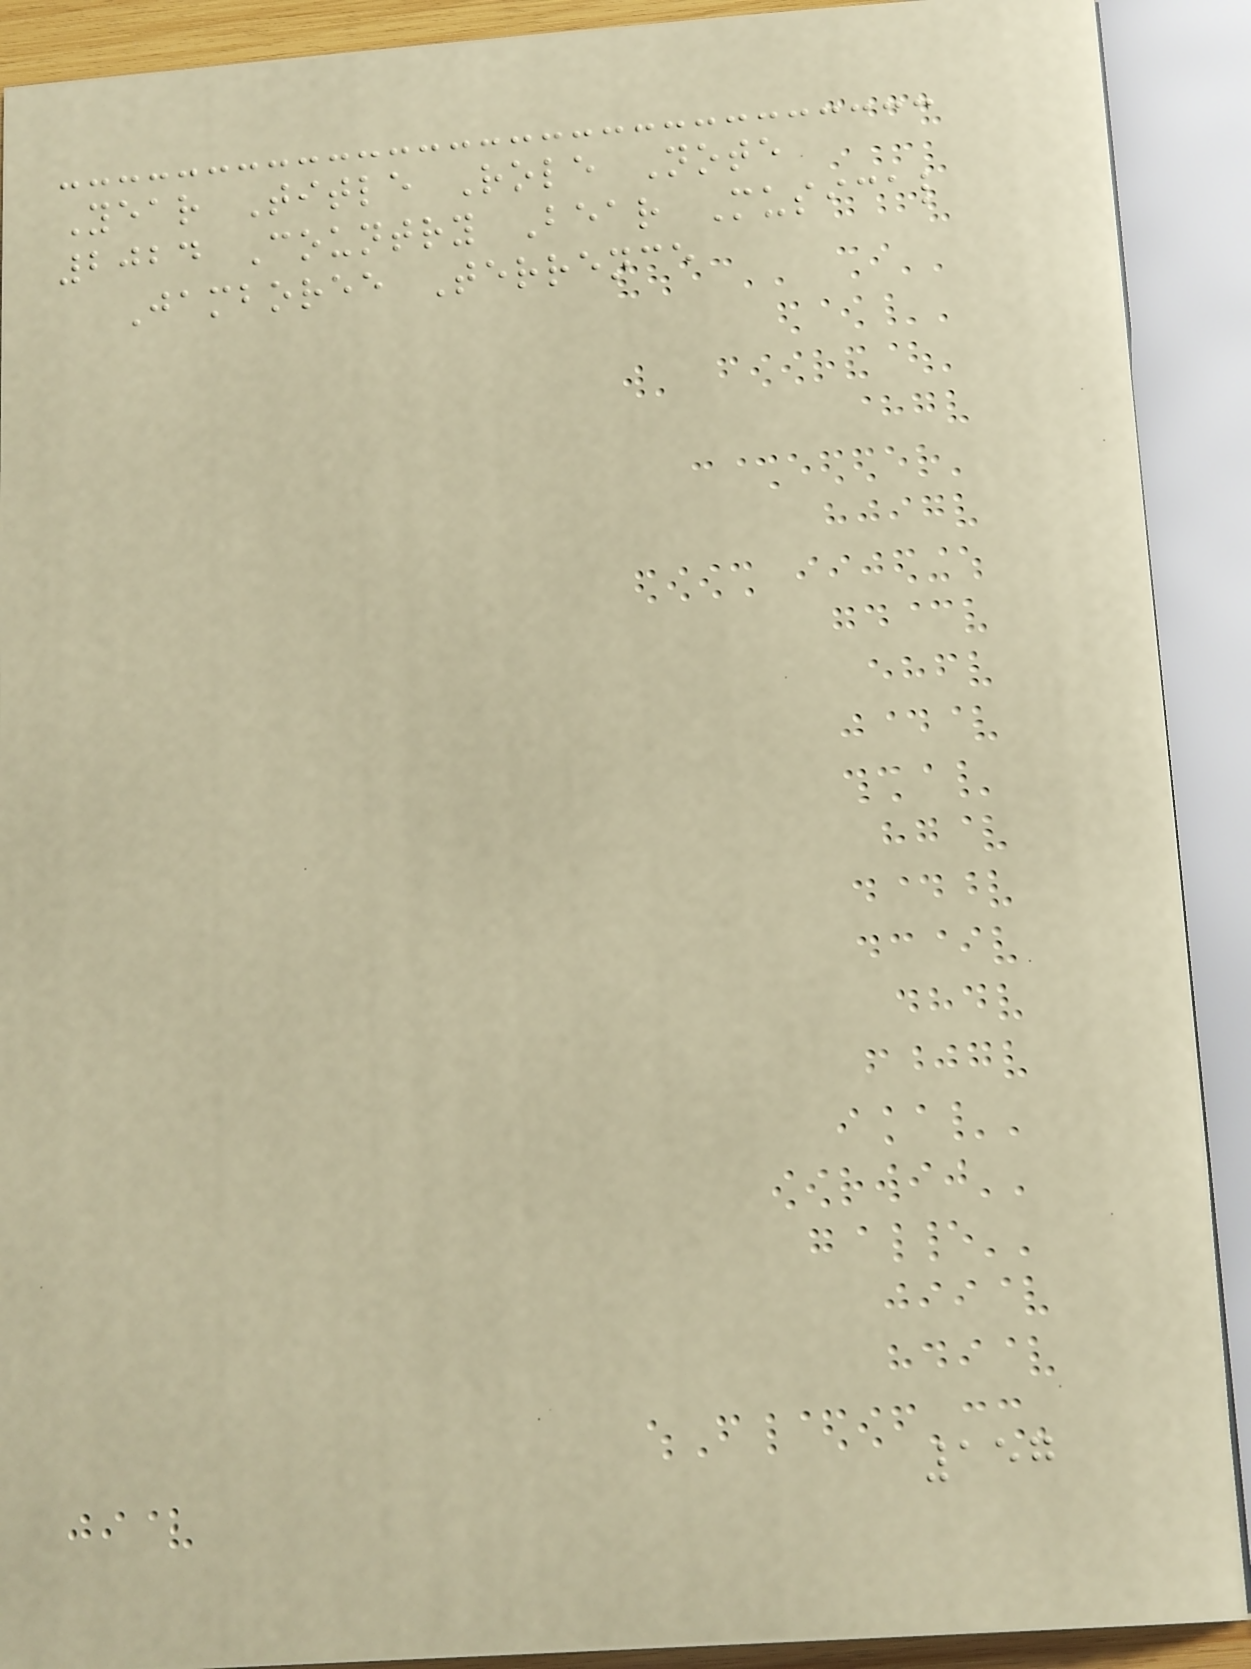Year Title Role Note
2024 Country Bear Musical
Jamboree Terrence
157
